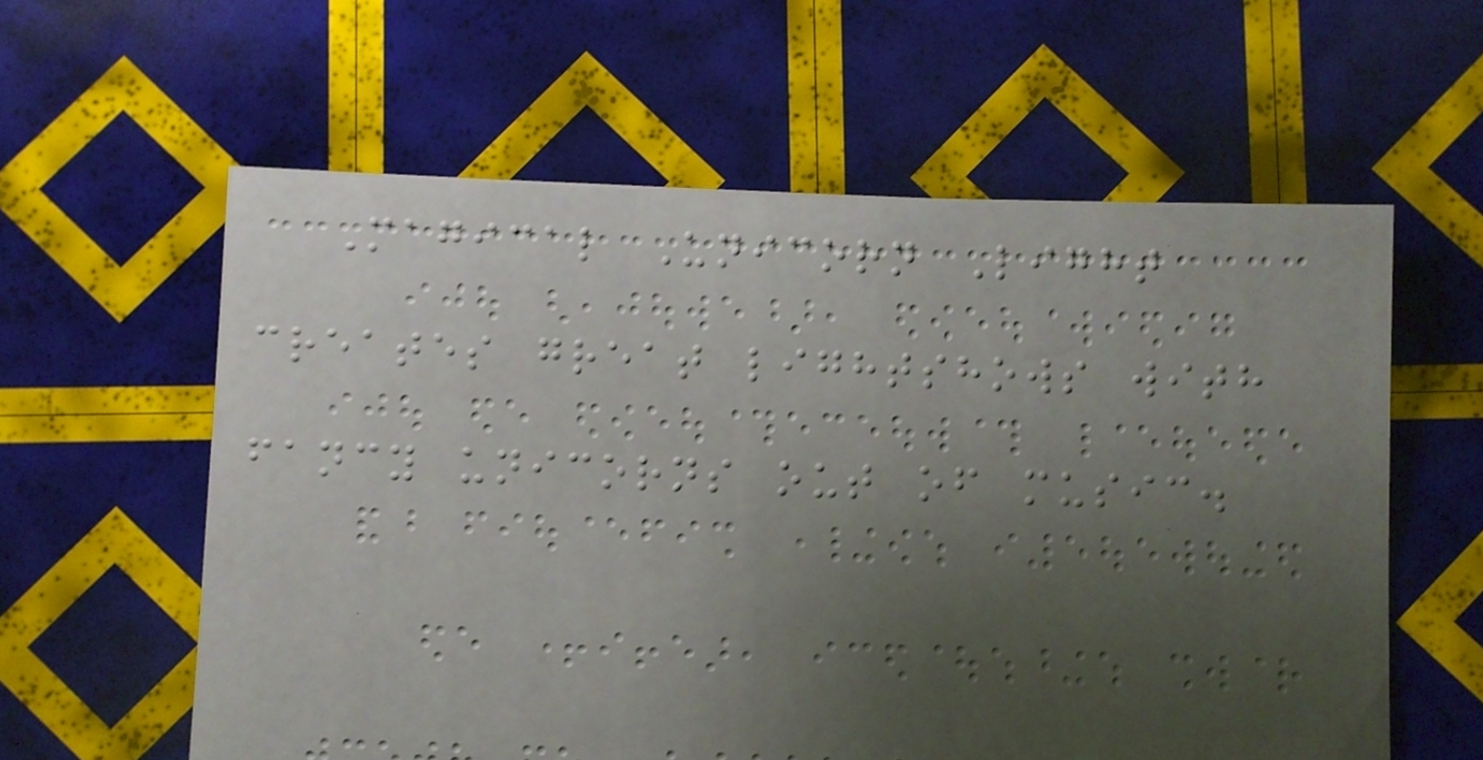Magical Unicorn Light
creates great lightshows with
fancy unicorns out of music.
